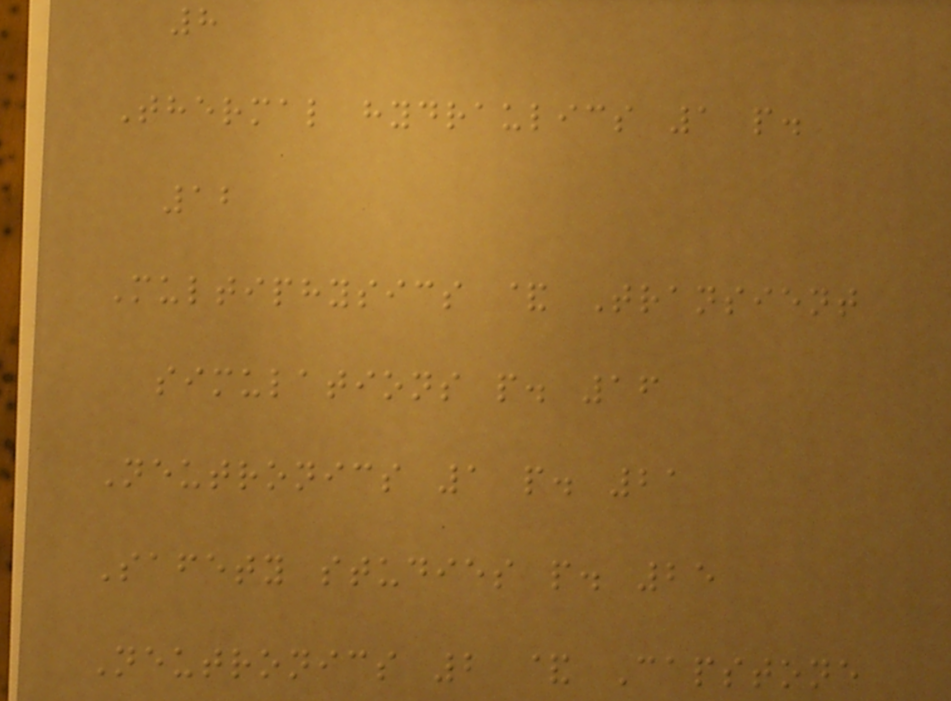8
Thermal hydraulics 1 p.
12
Multiphysics & Transient
simulations p. 16
Neutronics 1 p. 21
Safety studies p. 25
Neutronics 2 & Capstone
